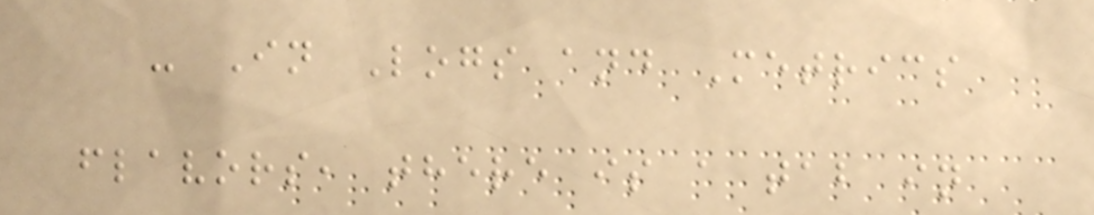- In Logs and Metrics
flavors, there is a tab in
